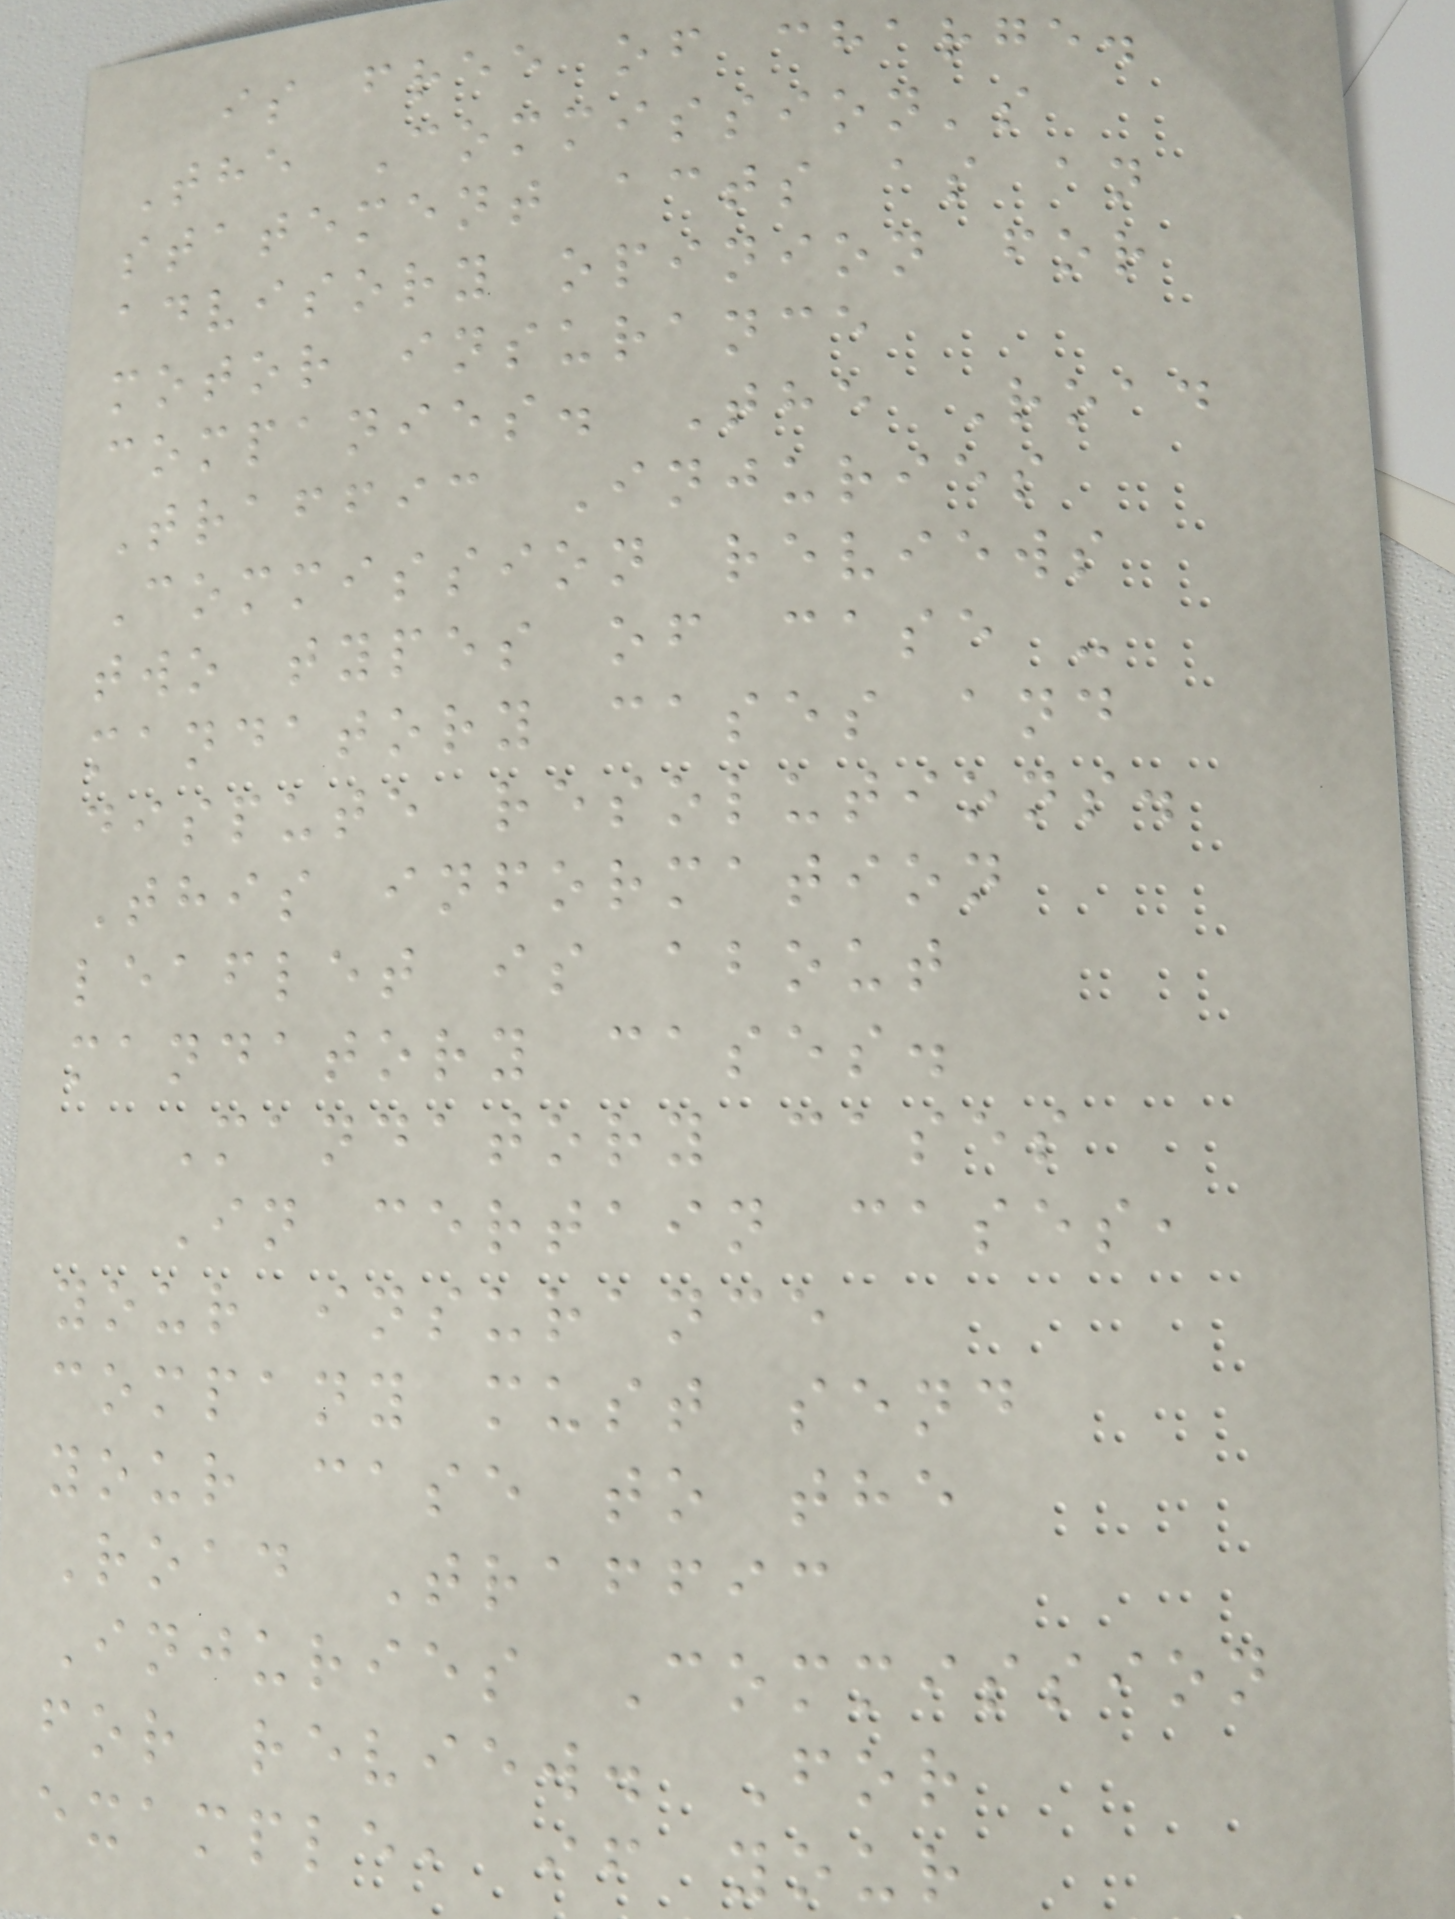is free of charge.
The Commission's
statement acts as an
advisory opinion for
motor insurance
companies. The Road
Traffic Injuries
Commission reviews
two types of case -
mandatory cases and
dispute resolutions.
This information
leaflet is about
mandatory cases.
Mandatory cases
In certain cases,
your insurance
company must send
your case to the
Road Traffic
Injuries Commission
for review. For
example, if your
